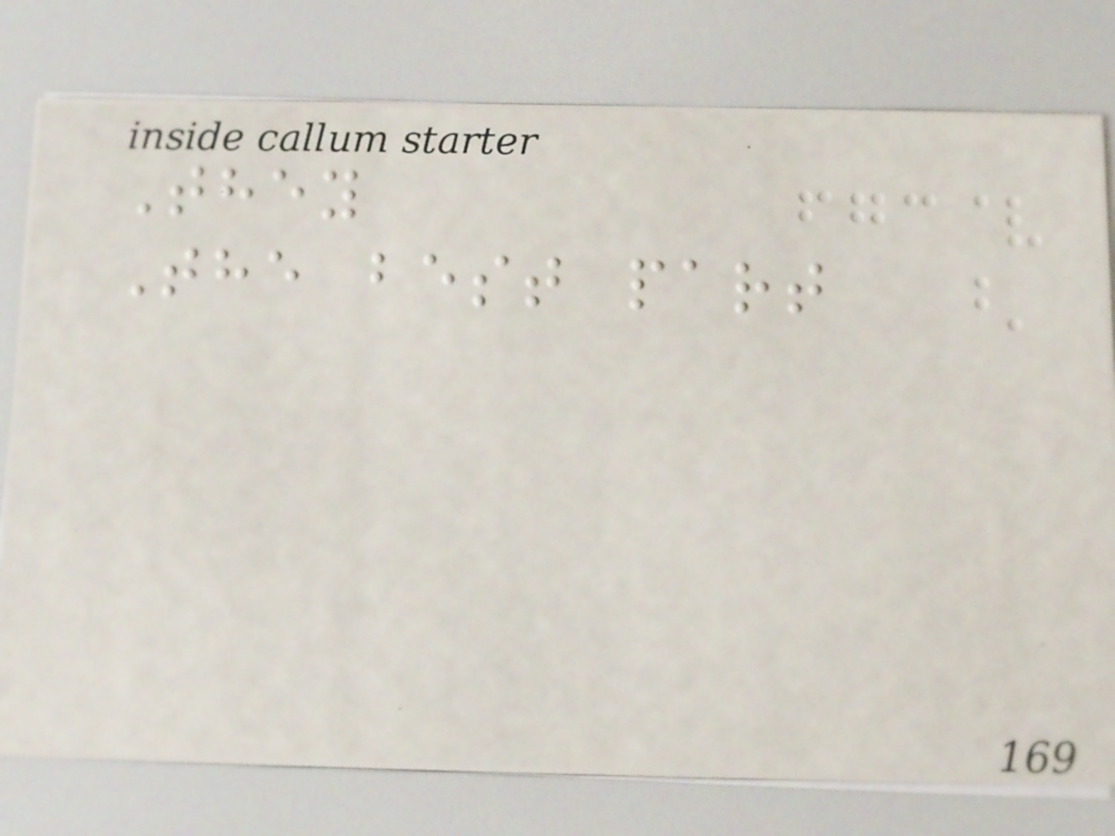They
The best part
